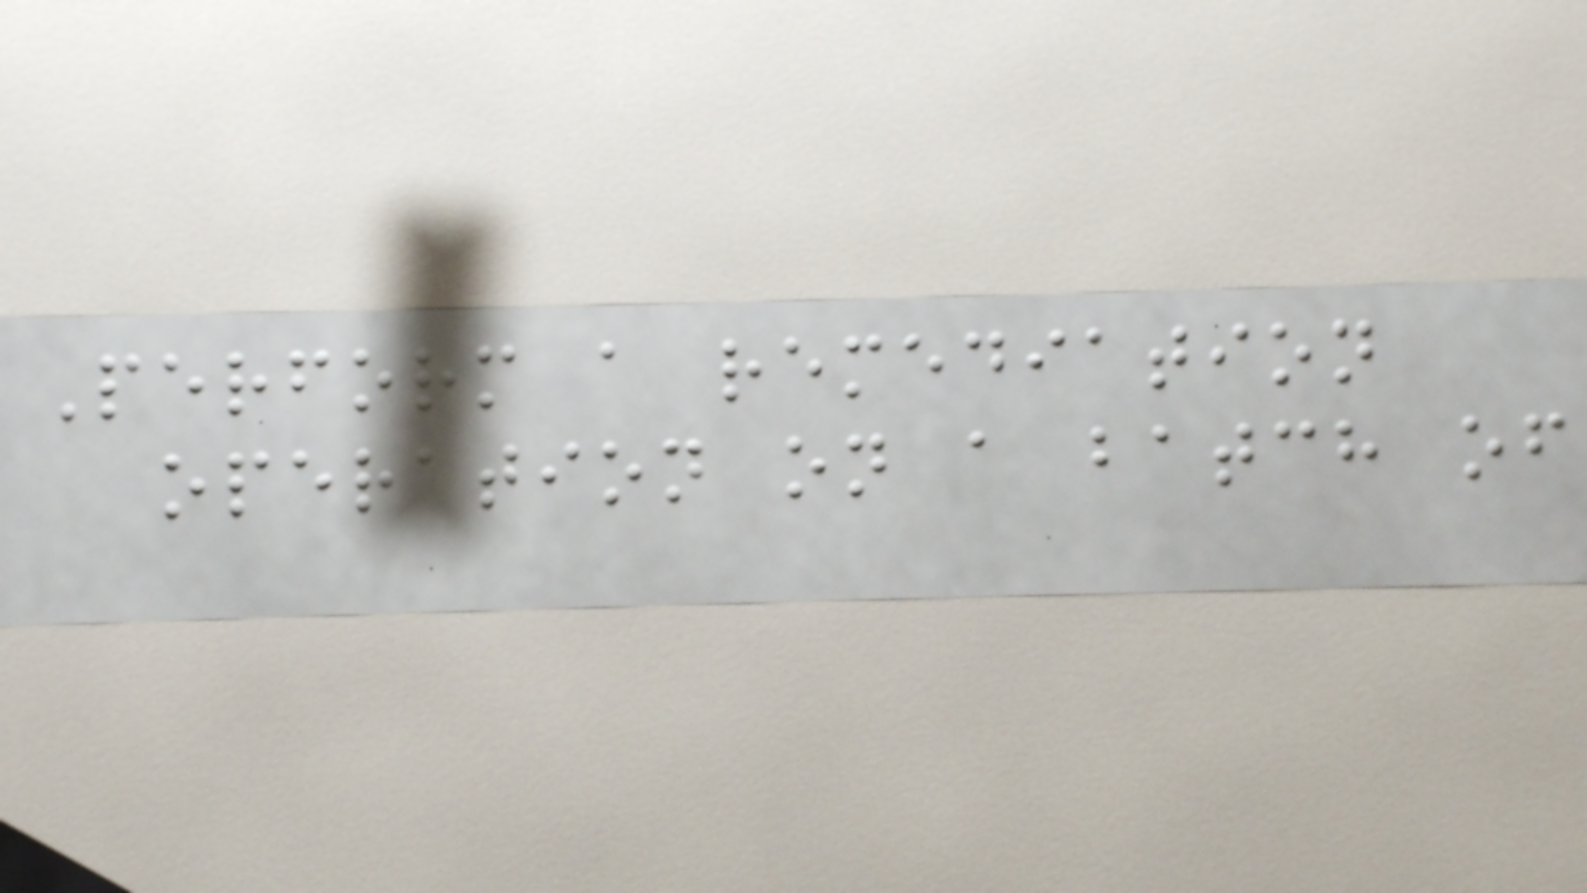Perform a remediation
operation on a batch of
